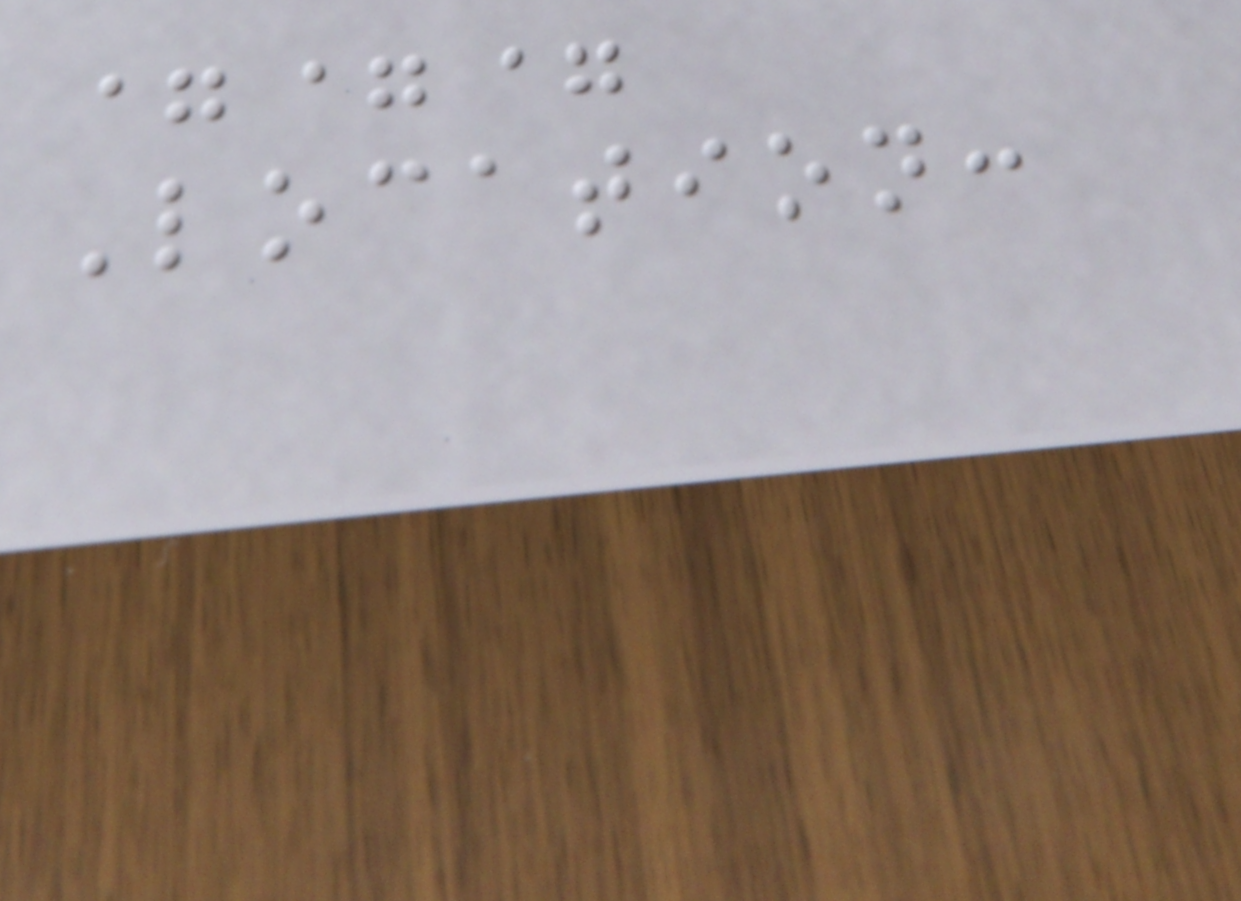===
Location:
